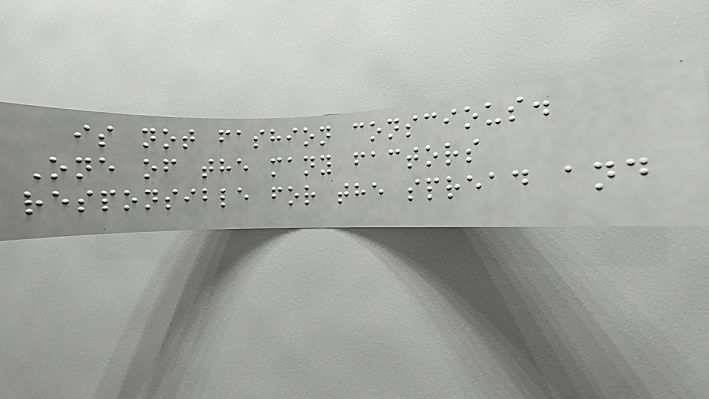is not fashion conscious.
One of the many factors
responsible for the spread and
